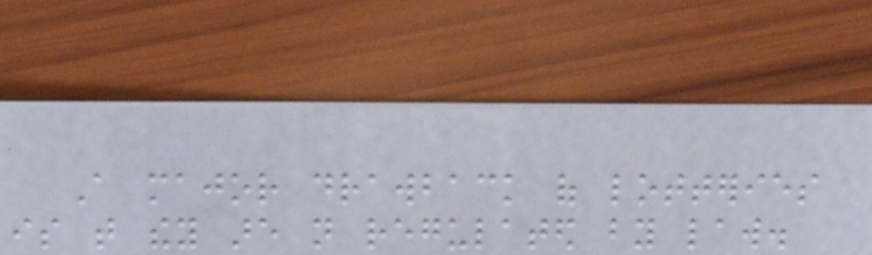A major drawback of lotteries
is that they are not regulated by law.
